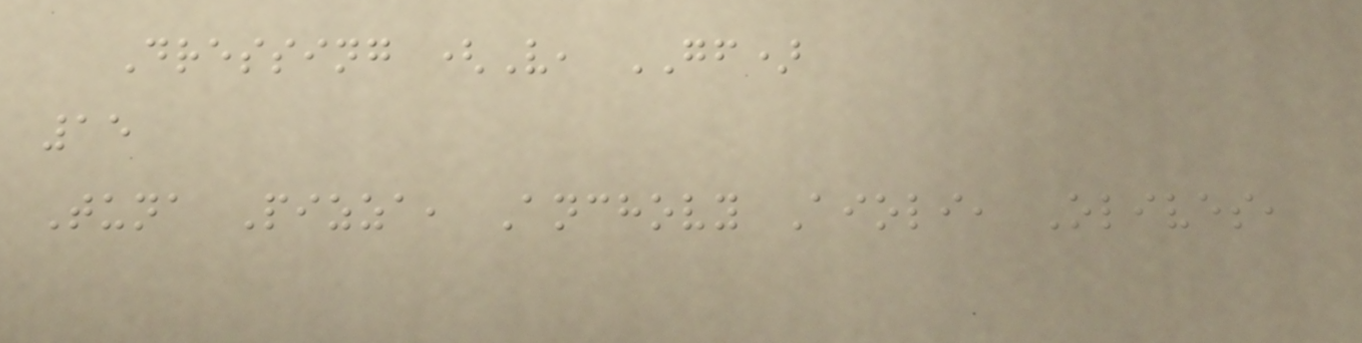Dressing (V, GF)
15
Tuna Pizza, Anchovy Aioli, Olives,
